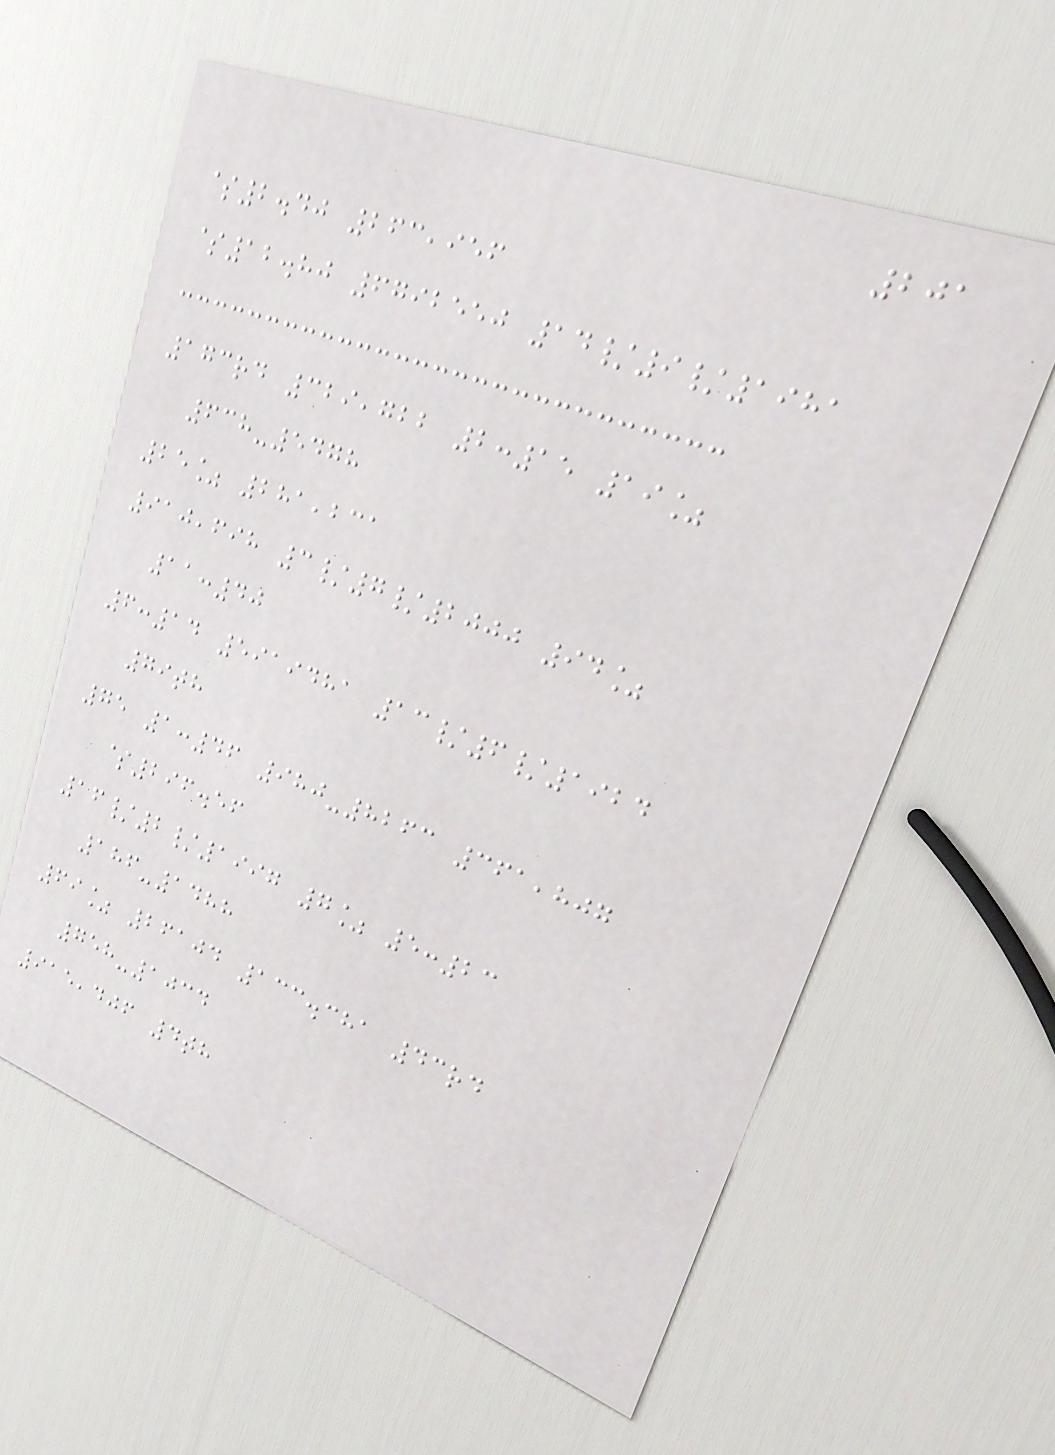201
$2.40 263,956
$12.80 6792550 14/9/1981
173rd 329,722 2:15 19%
638-5478
25% 281,231
910,698 3/7/2000 94%
11:40
6:14 5919481 13/6/1924
79th
75 1:46 980-8263 361,807
$296.56
16/2/1997 7% 5:23
186-1488
69% 26104 133.381 43rd
758-1034
915,406 4th
